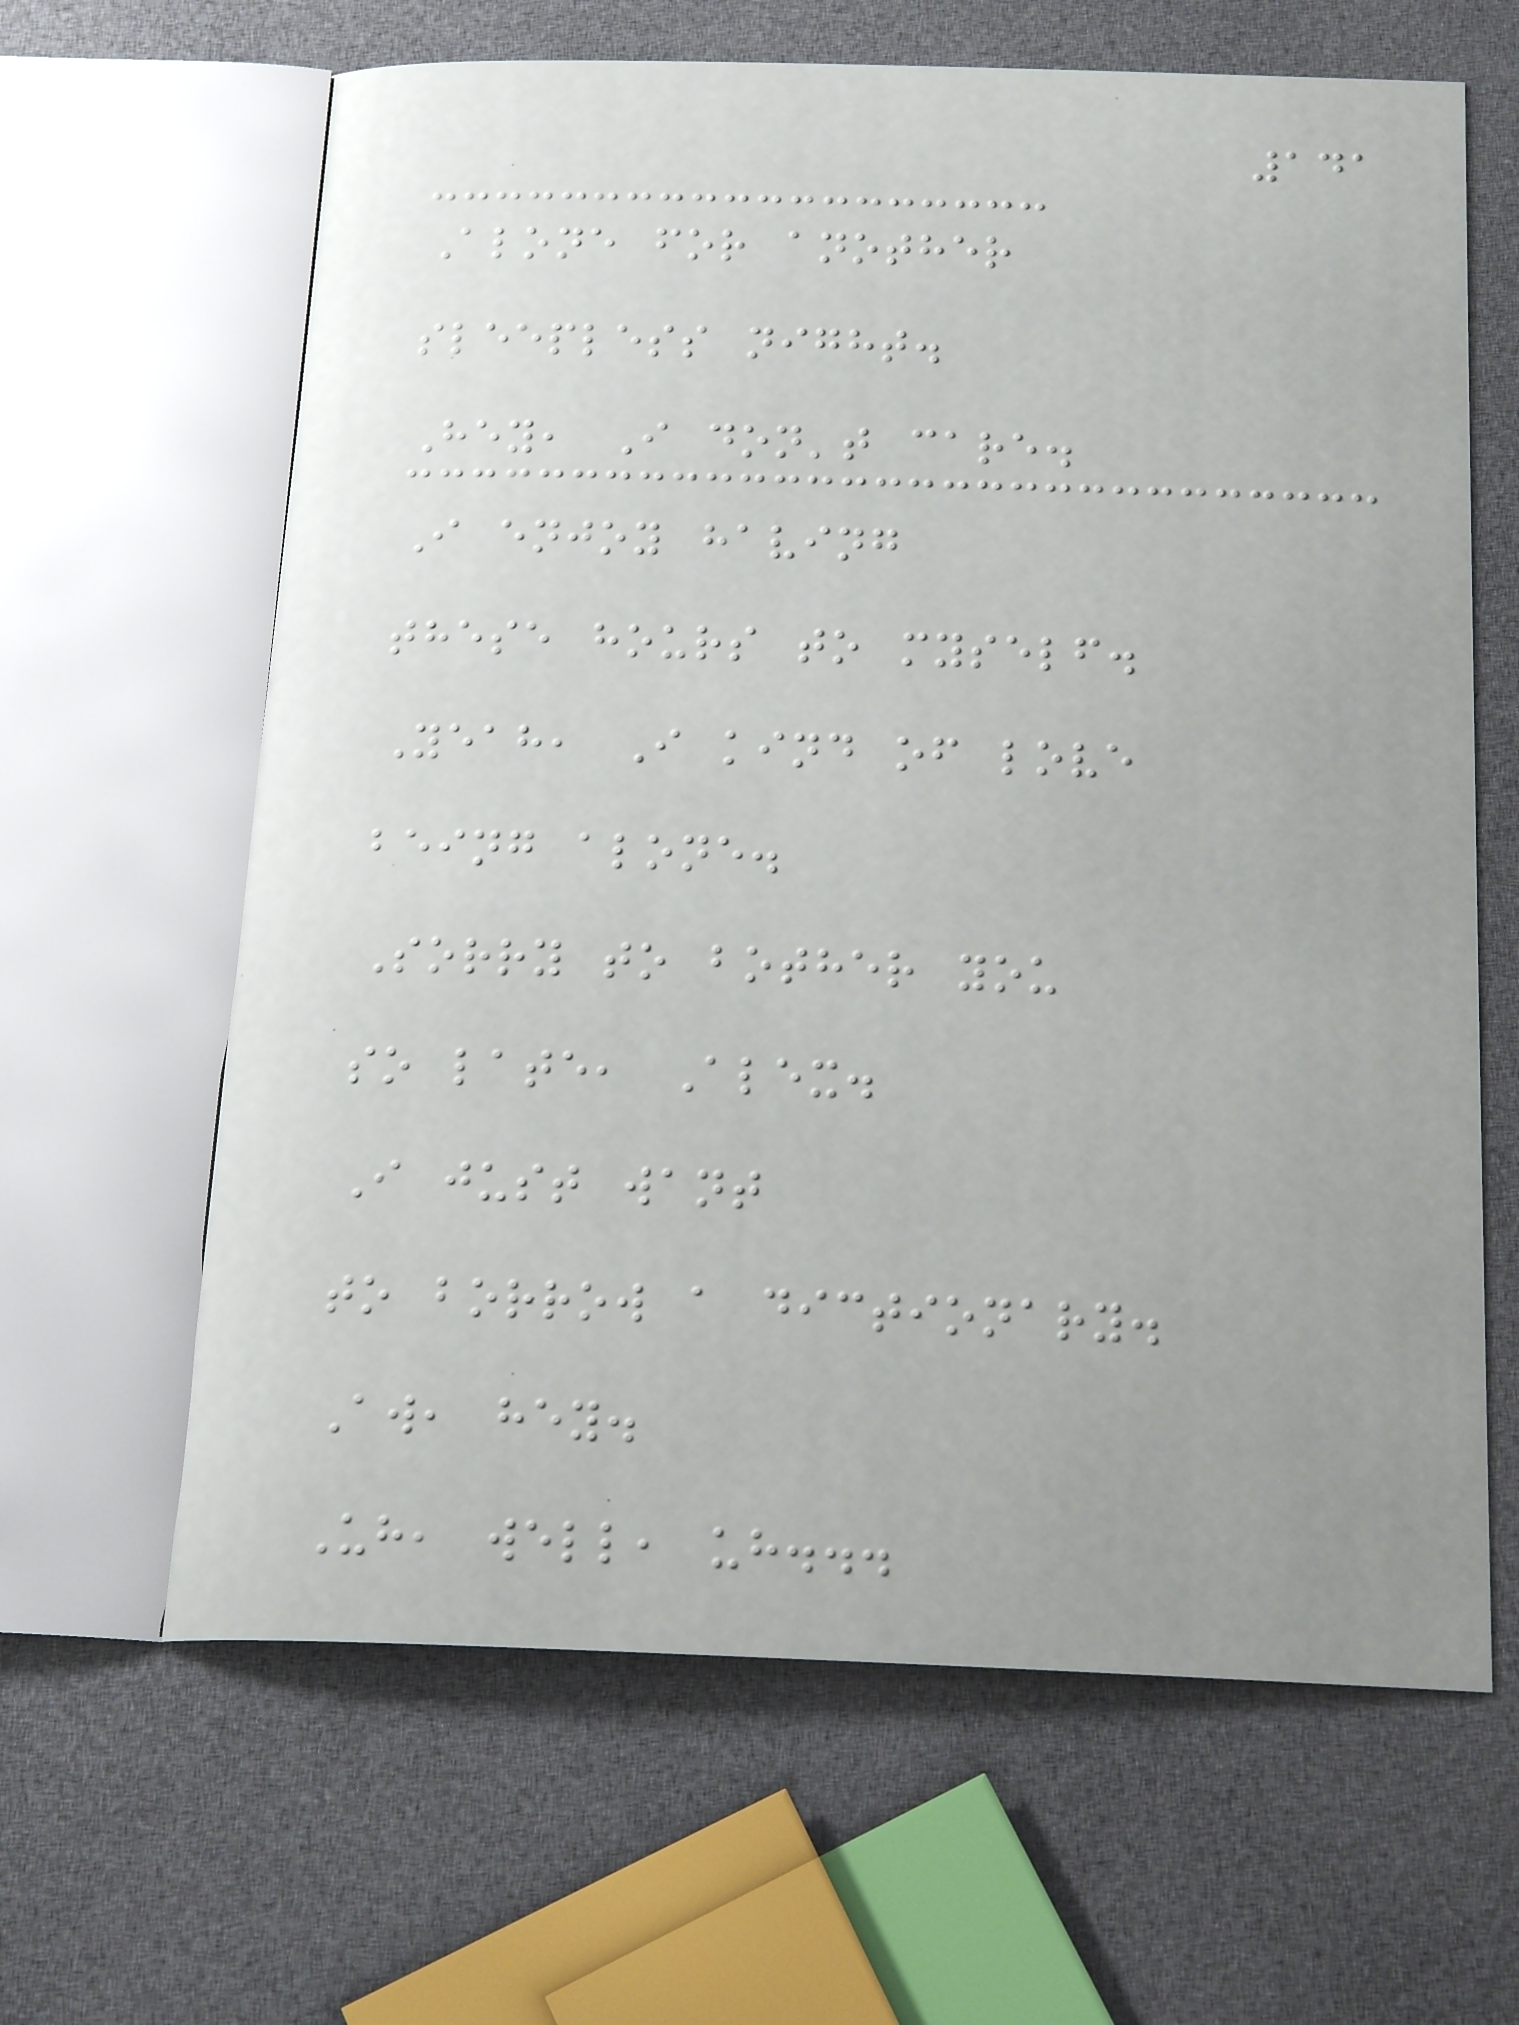141
Alone for another
sleepless night.
Hey, I don't care.
I enjoy having
these hours to myself.
Yeah, I kind of love
being alone.
Sorry to bother you
so late, Alex.
I just want
to borrow a dictionary.
Aw, hey.
Uh, well, uh...
